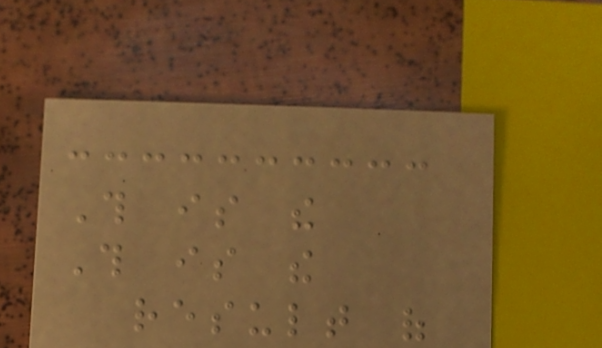This is the
This is the
result of
